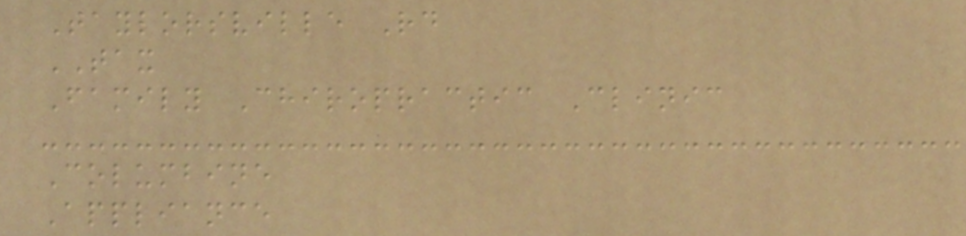Taylorsville Rd
TAX
Family Chiropractic Clinic
Columbine
Appliance
